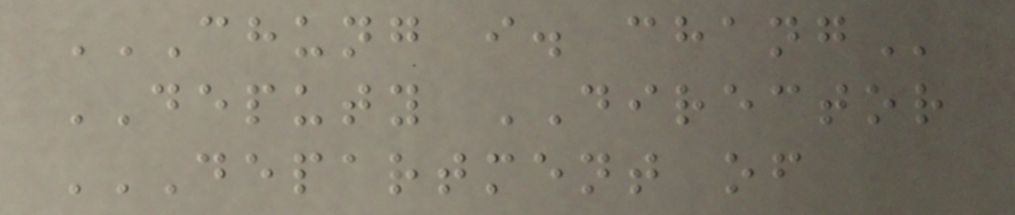CHUNG I. CHANG
DEPUTY DIRECTOR
DEPARTMENT OF
